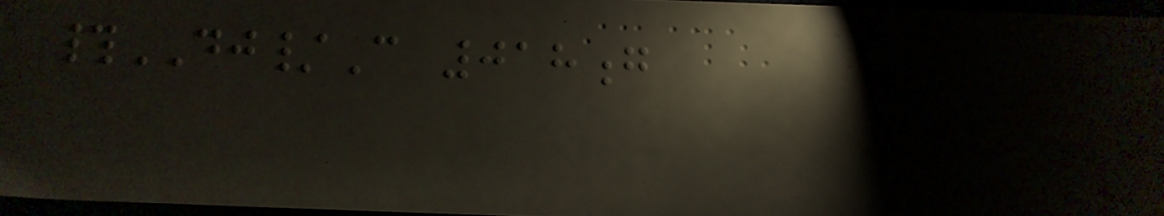#DJ/C 018g
